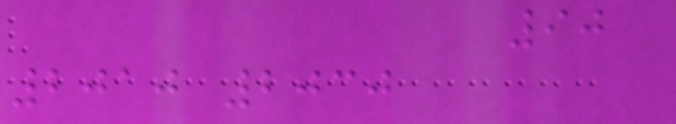90
2010 2030
